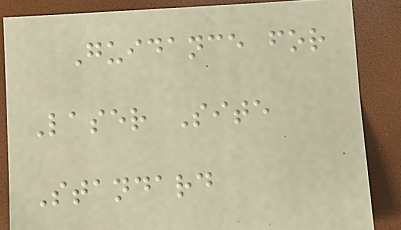Guidance for
Laser Site
Standard
